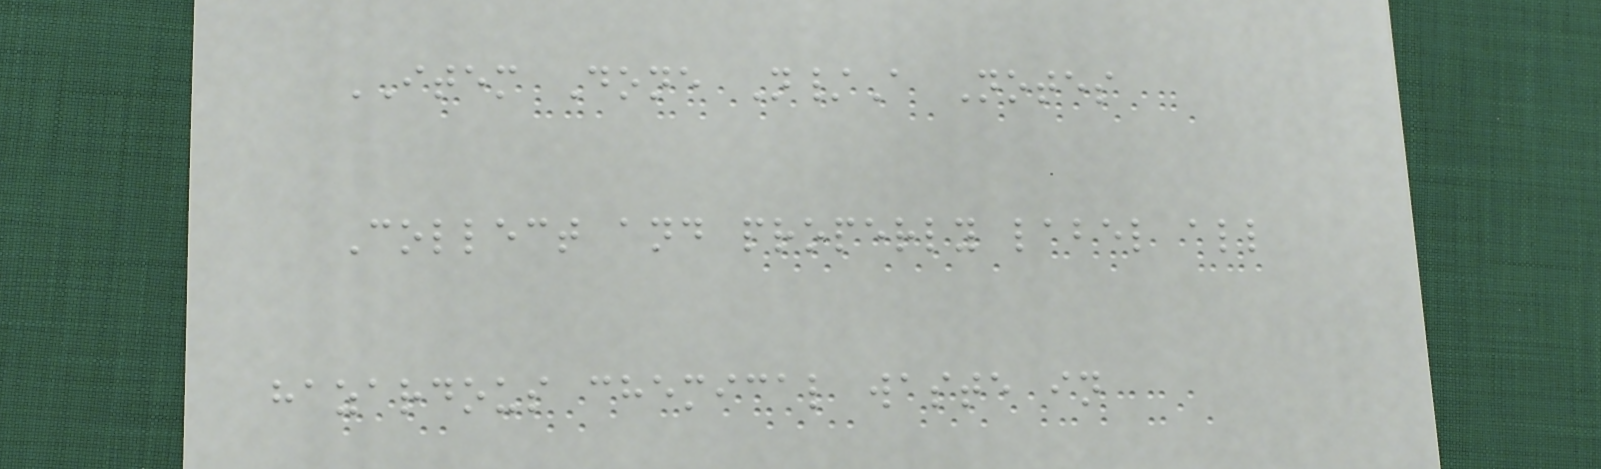ITEM Done N/A Notes
Collect and properly label all
hazardous chemical waste in
